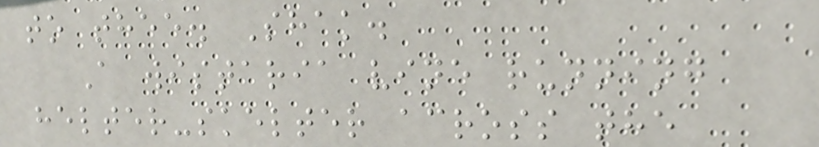to thee. Shak.
A wistaria vine running
helter-skelter across the
